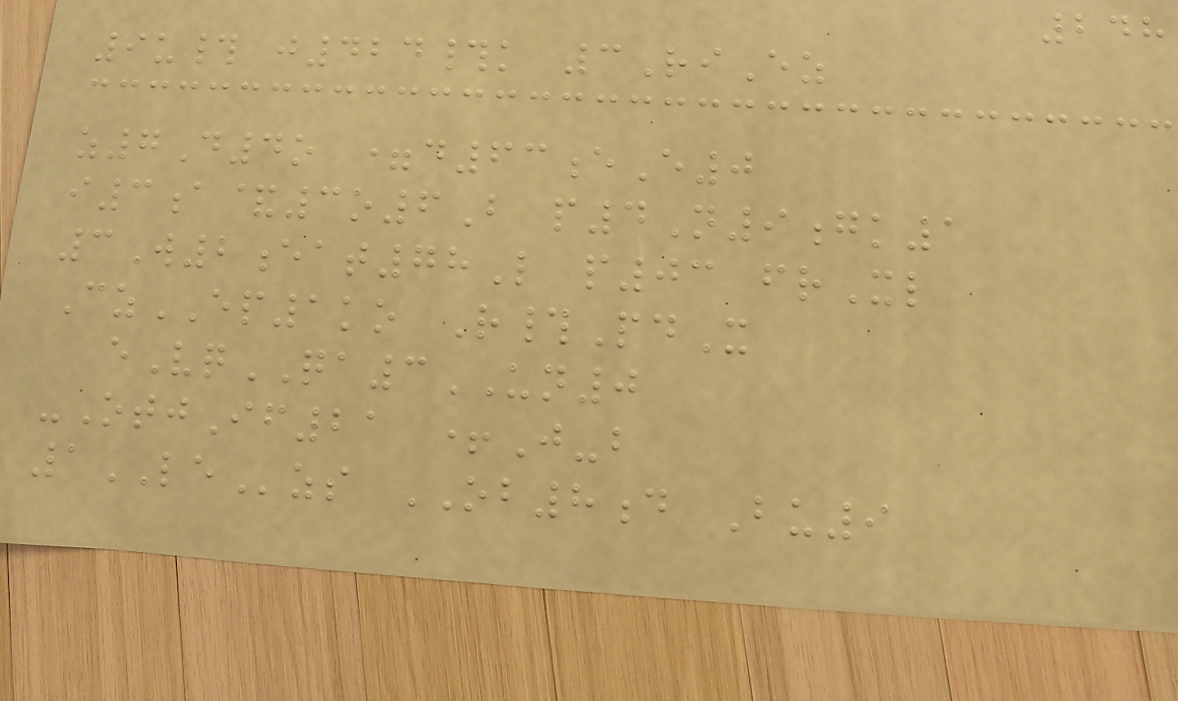248
9u# j424#k 3RiEz
z7D4o =d63eE0
i3a&3o6B p4N9gk1
3W2eat78L p03 frXl
CzEP1ko R#PdX
eVqQA3UN0
-OtjIf21 +J-b
1LEzs OB8d Bu9
